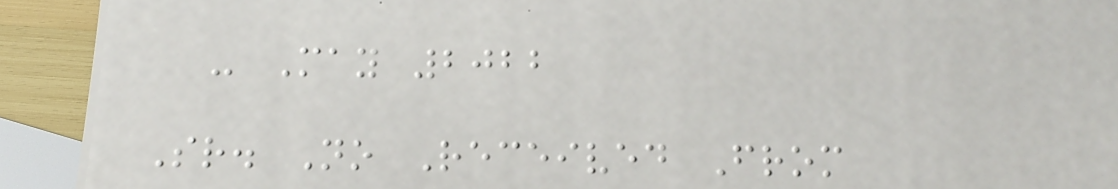- May 2022
Sr. No Received From
